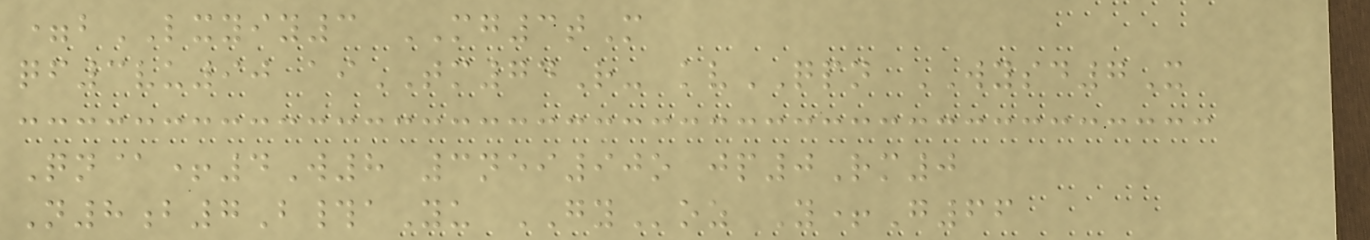=bLXYIY3 MG3tM
qf3vu90 aiTM74R- kvQPN WYSD7X
Qn@+4W8 3nei90o jp0Rm0
N8b7B#aYu GYoz Y+G66
